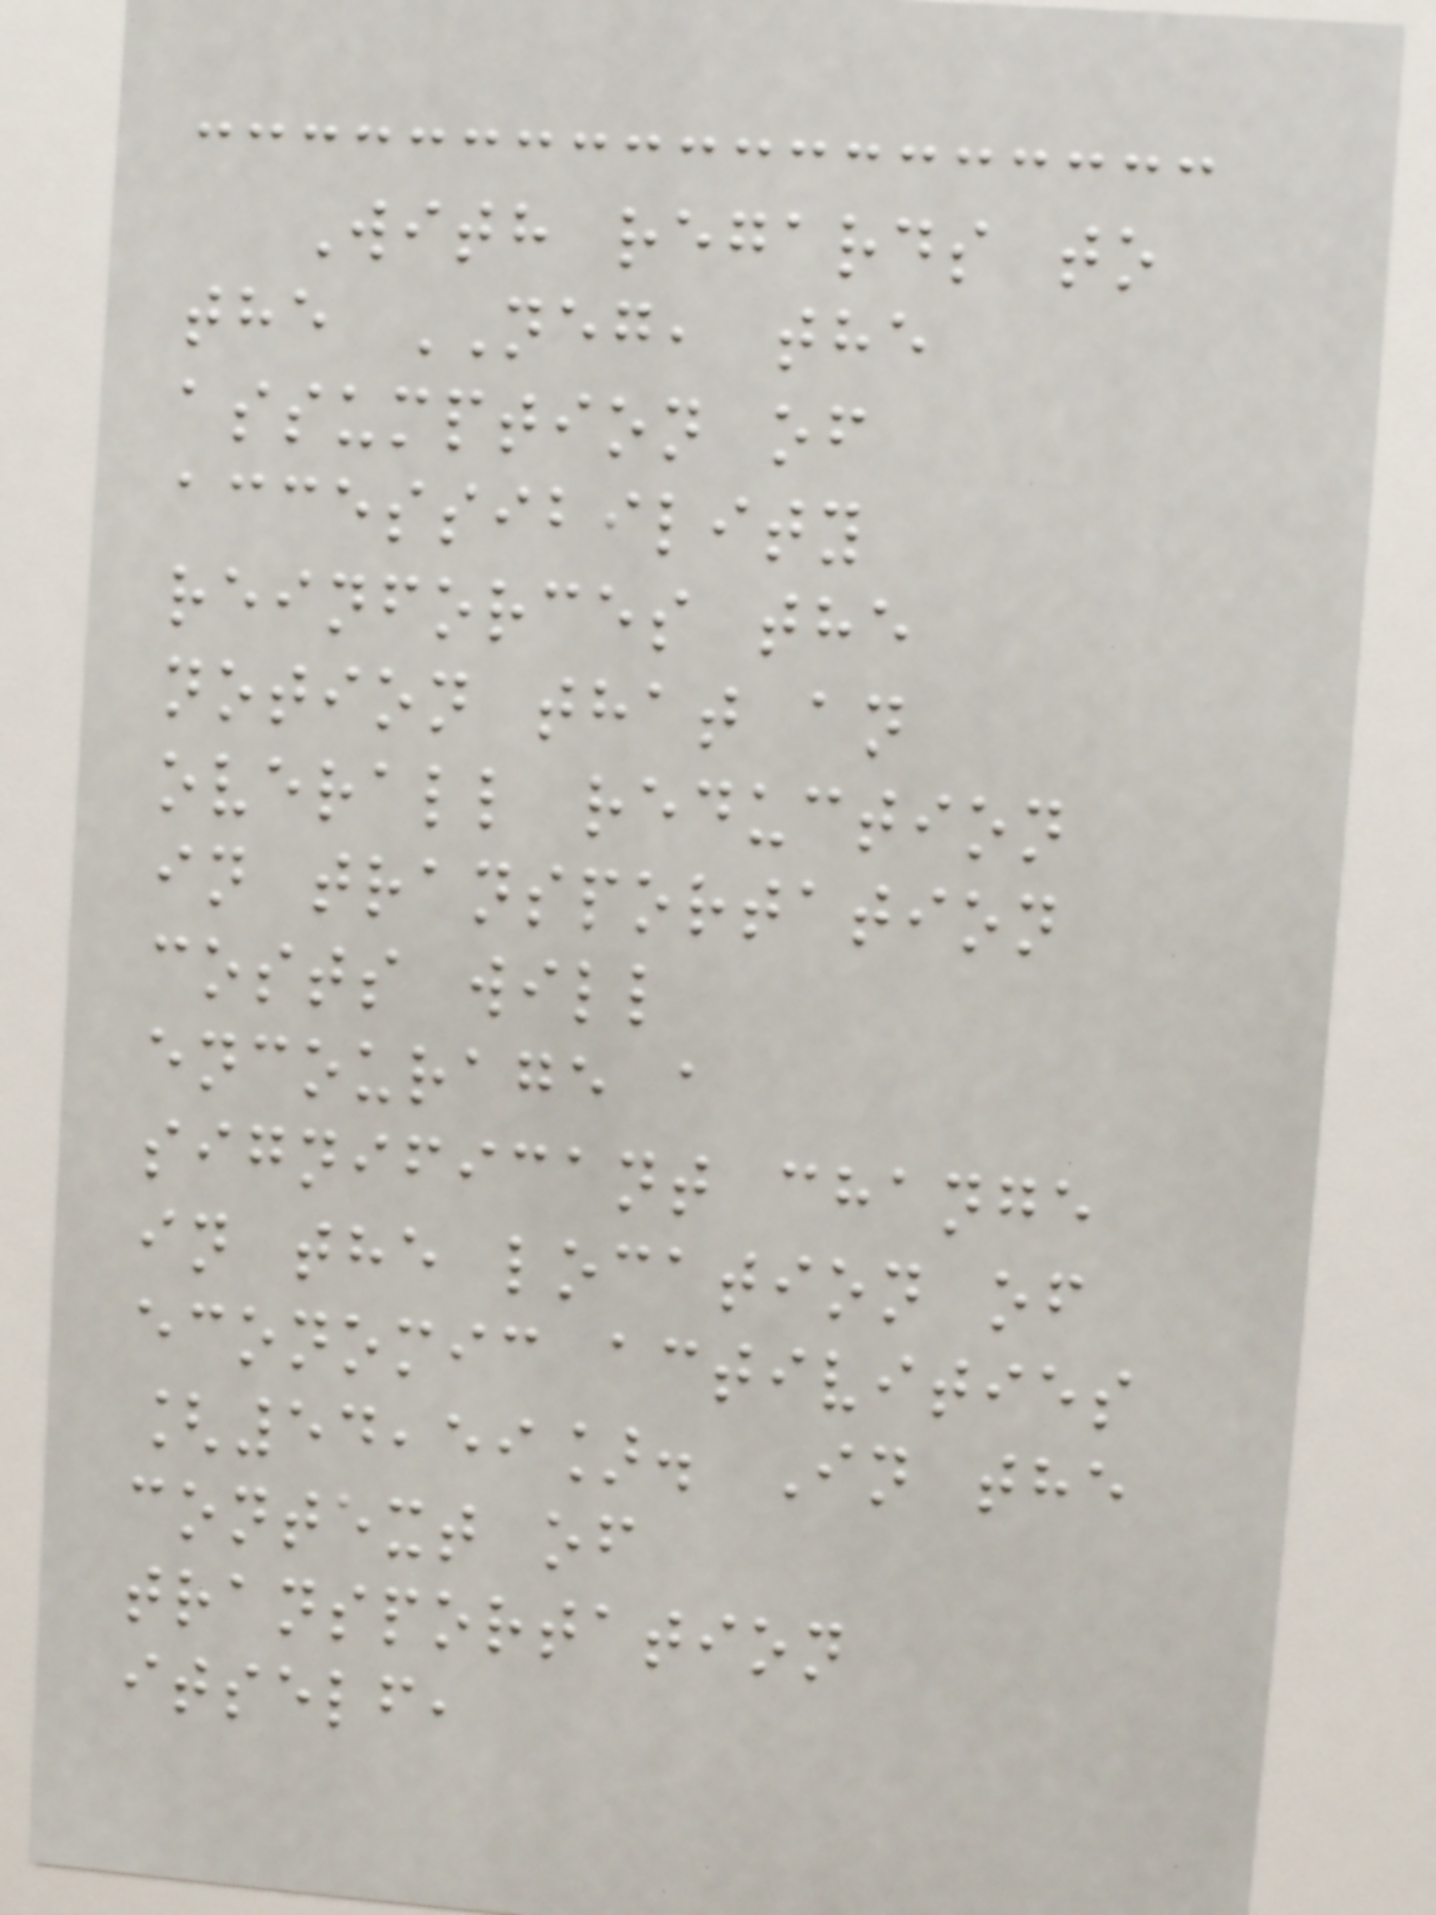With regards to
the NEG, the
assumption of
accessibility
reinforces the
notion that an
overall reduction
in transportation
costs will
encourage a
significant change
in the location of
economic activities
[54,59]. In the
context of
transportation
itself,
